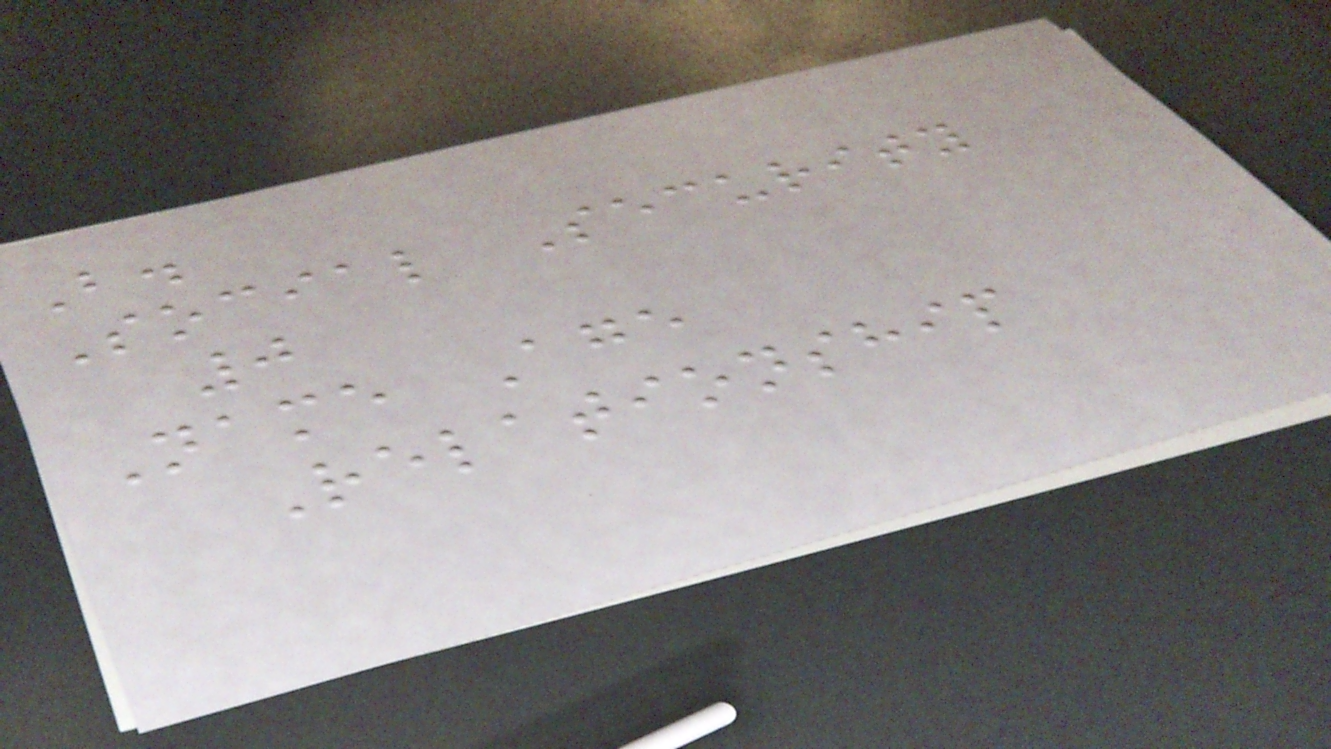B.
Social Security
0
Name Age
Relationship
